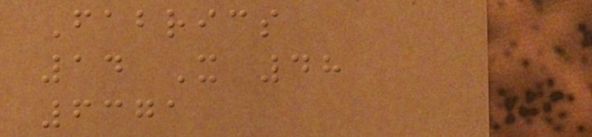Fabrics
14 X 48
6371
